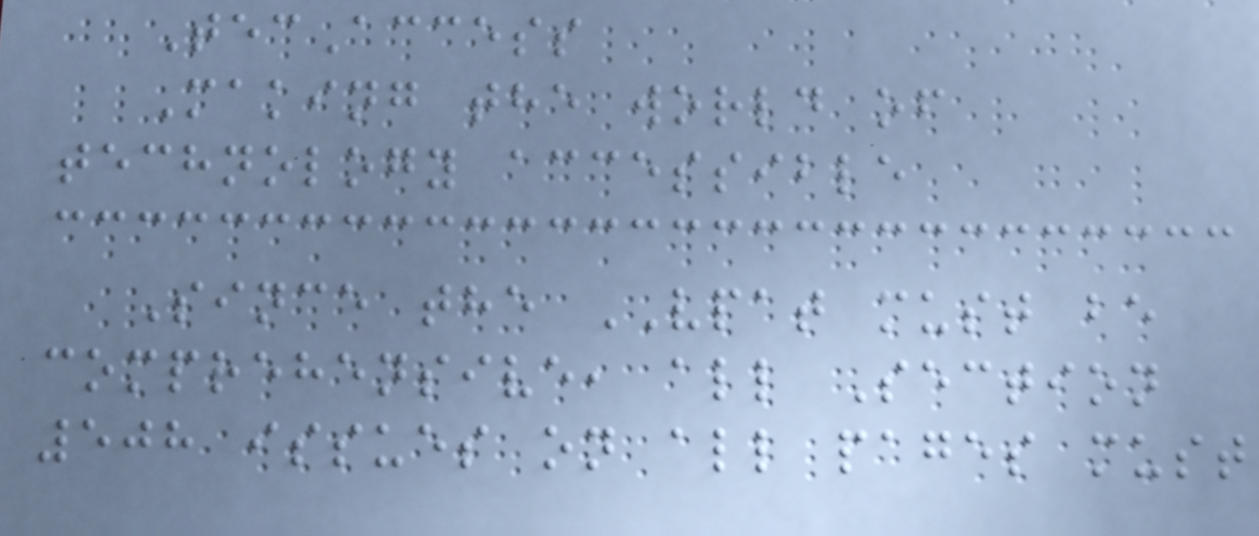TecAccess
Making the world of
technology accessible
Since the VPAT must be
comprehensive, all Section
508 issues on all pages must
